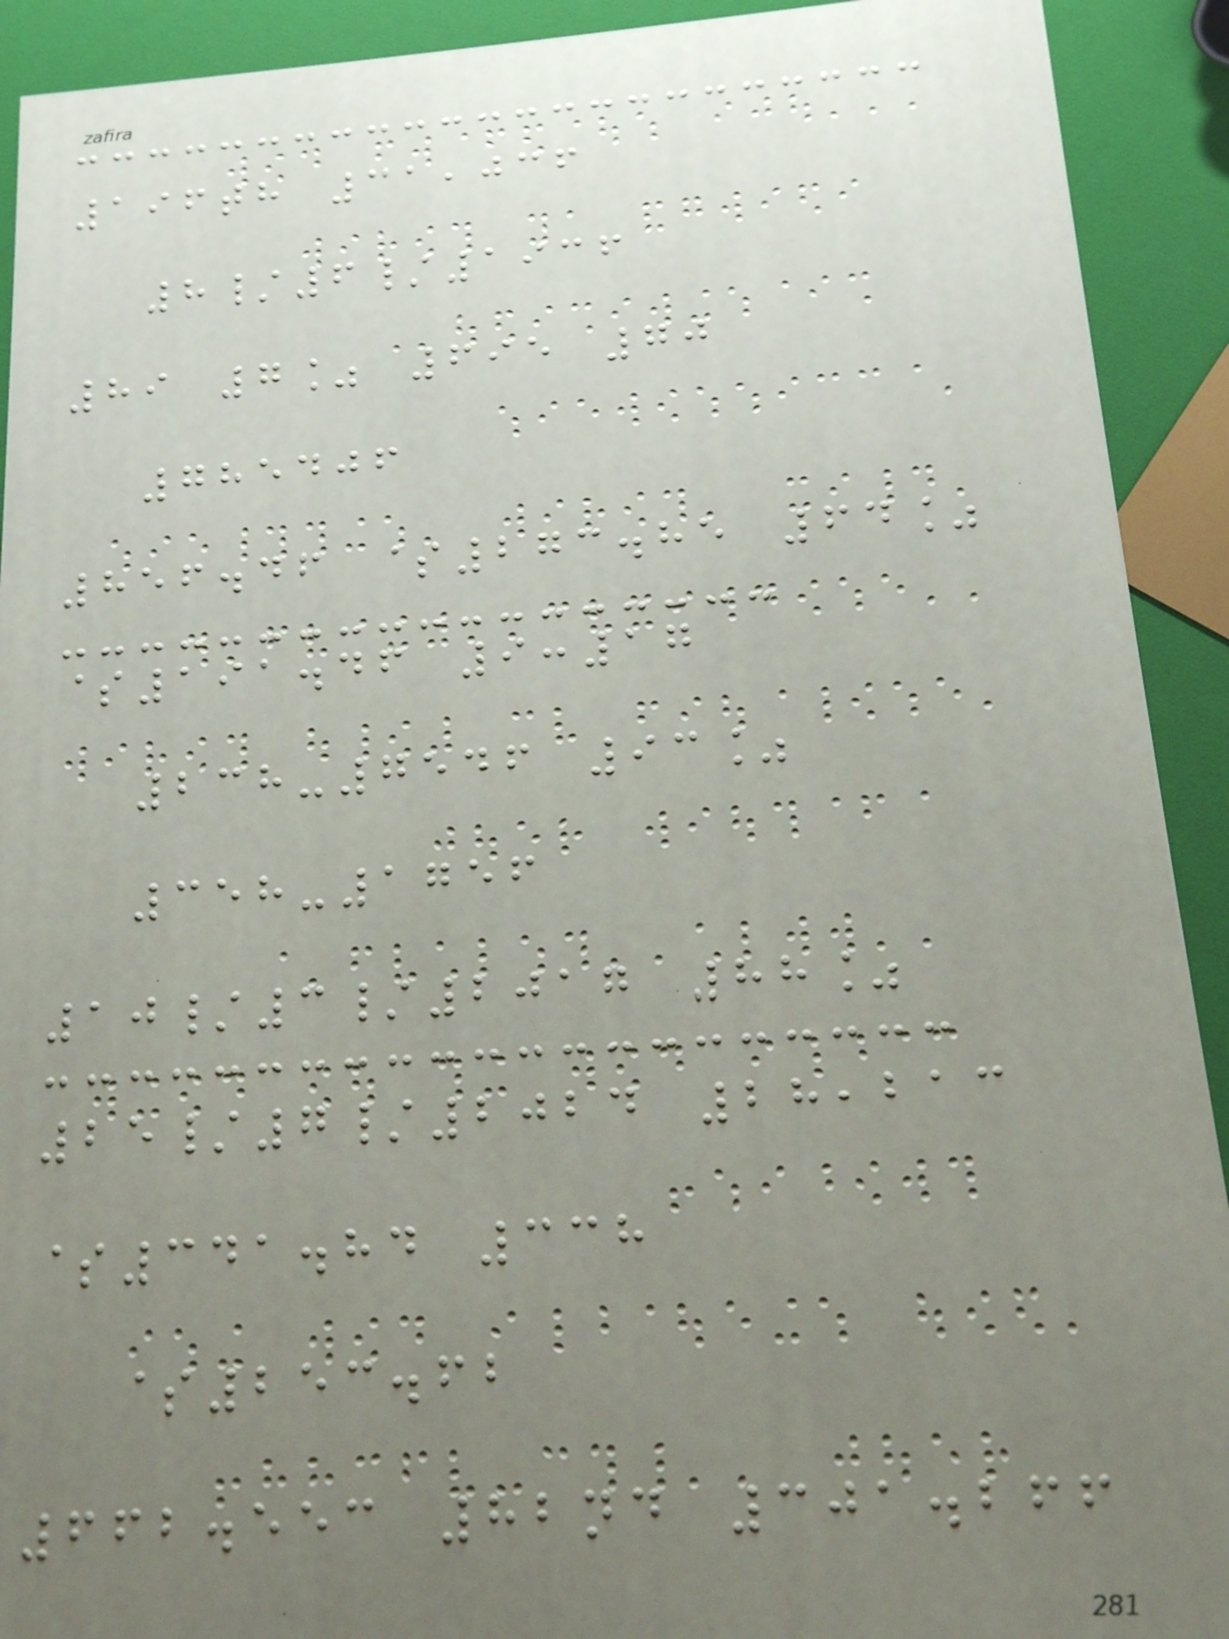196th 31,036
8/6/1936
89 7% 695 70
785406
856.46 $273.85 64%
$191.46 9:17
238-7546 93%
358-1756
10/3/2017 88%
25/7/2024 28,213
$341.84 338
$253.62
662.553 82nd 301.266
